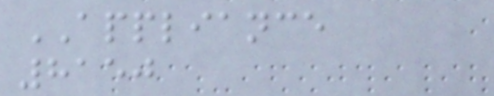APPLIANCE
8150
